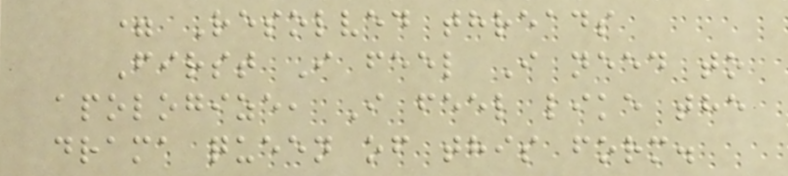= Resolved threads
First I feel I need to
apologize, I feel like the
drama queen of this form.
